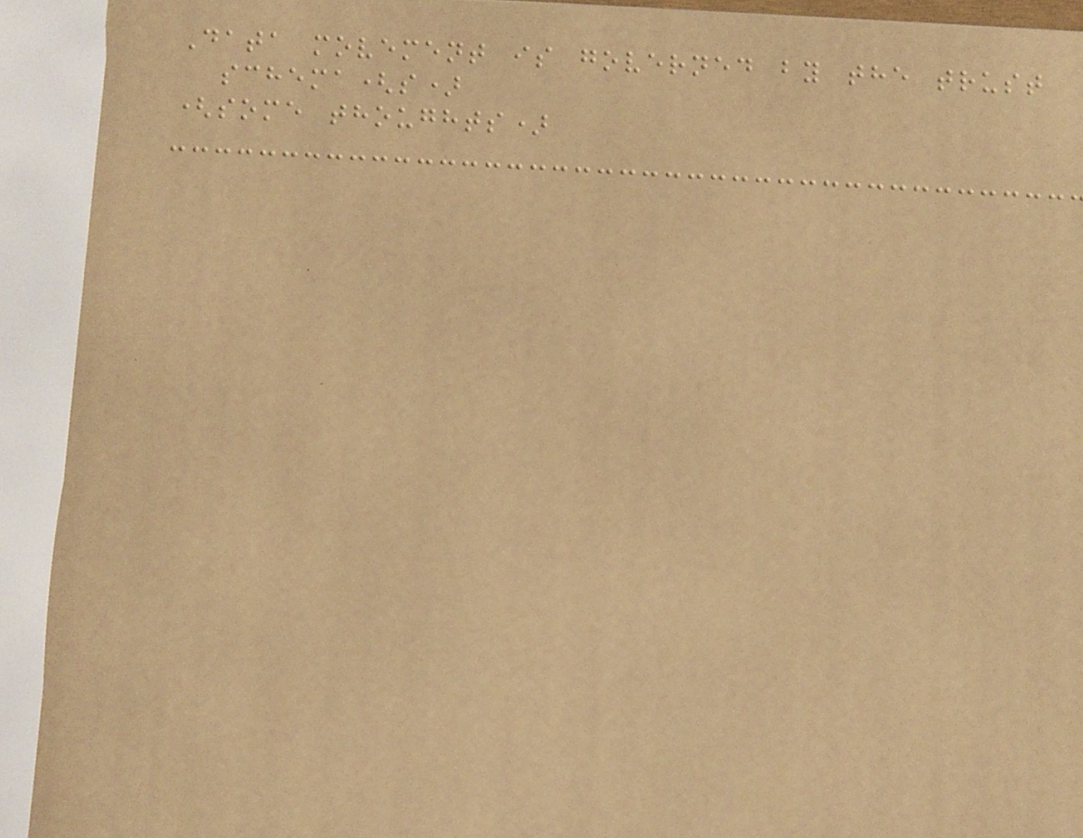Data movement is governed by the trust
schema(s)
(some thoughts)
